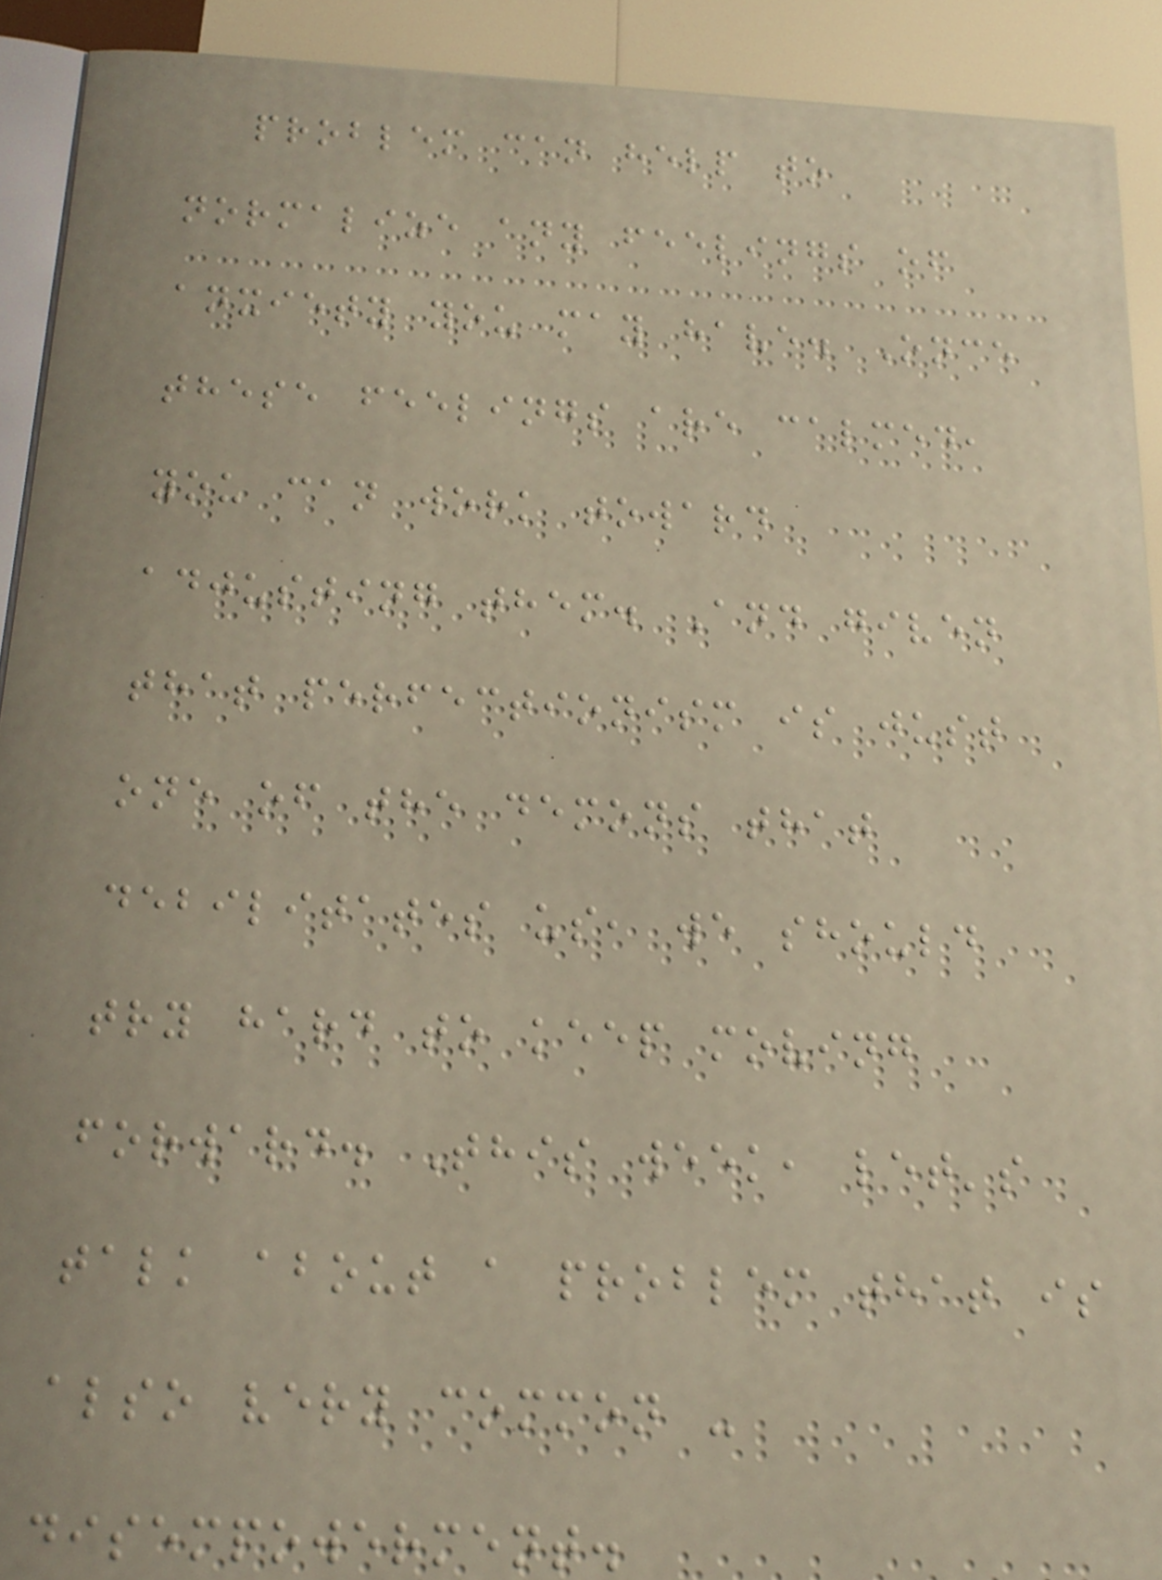problem can help to
normalize any feelings of
anxiety you may have. Once
these feelings are calmed,
you can work toward
adjusting them. And given
that perfectionism is just
one of the demons that
debilitates us, we should
try hard to keep moving
forward. This week, let's
talk about a problem that is
also very common -
disempowerment.
